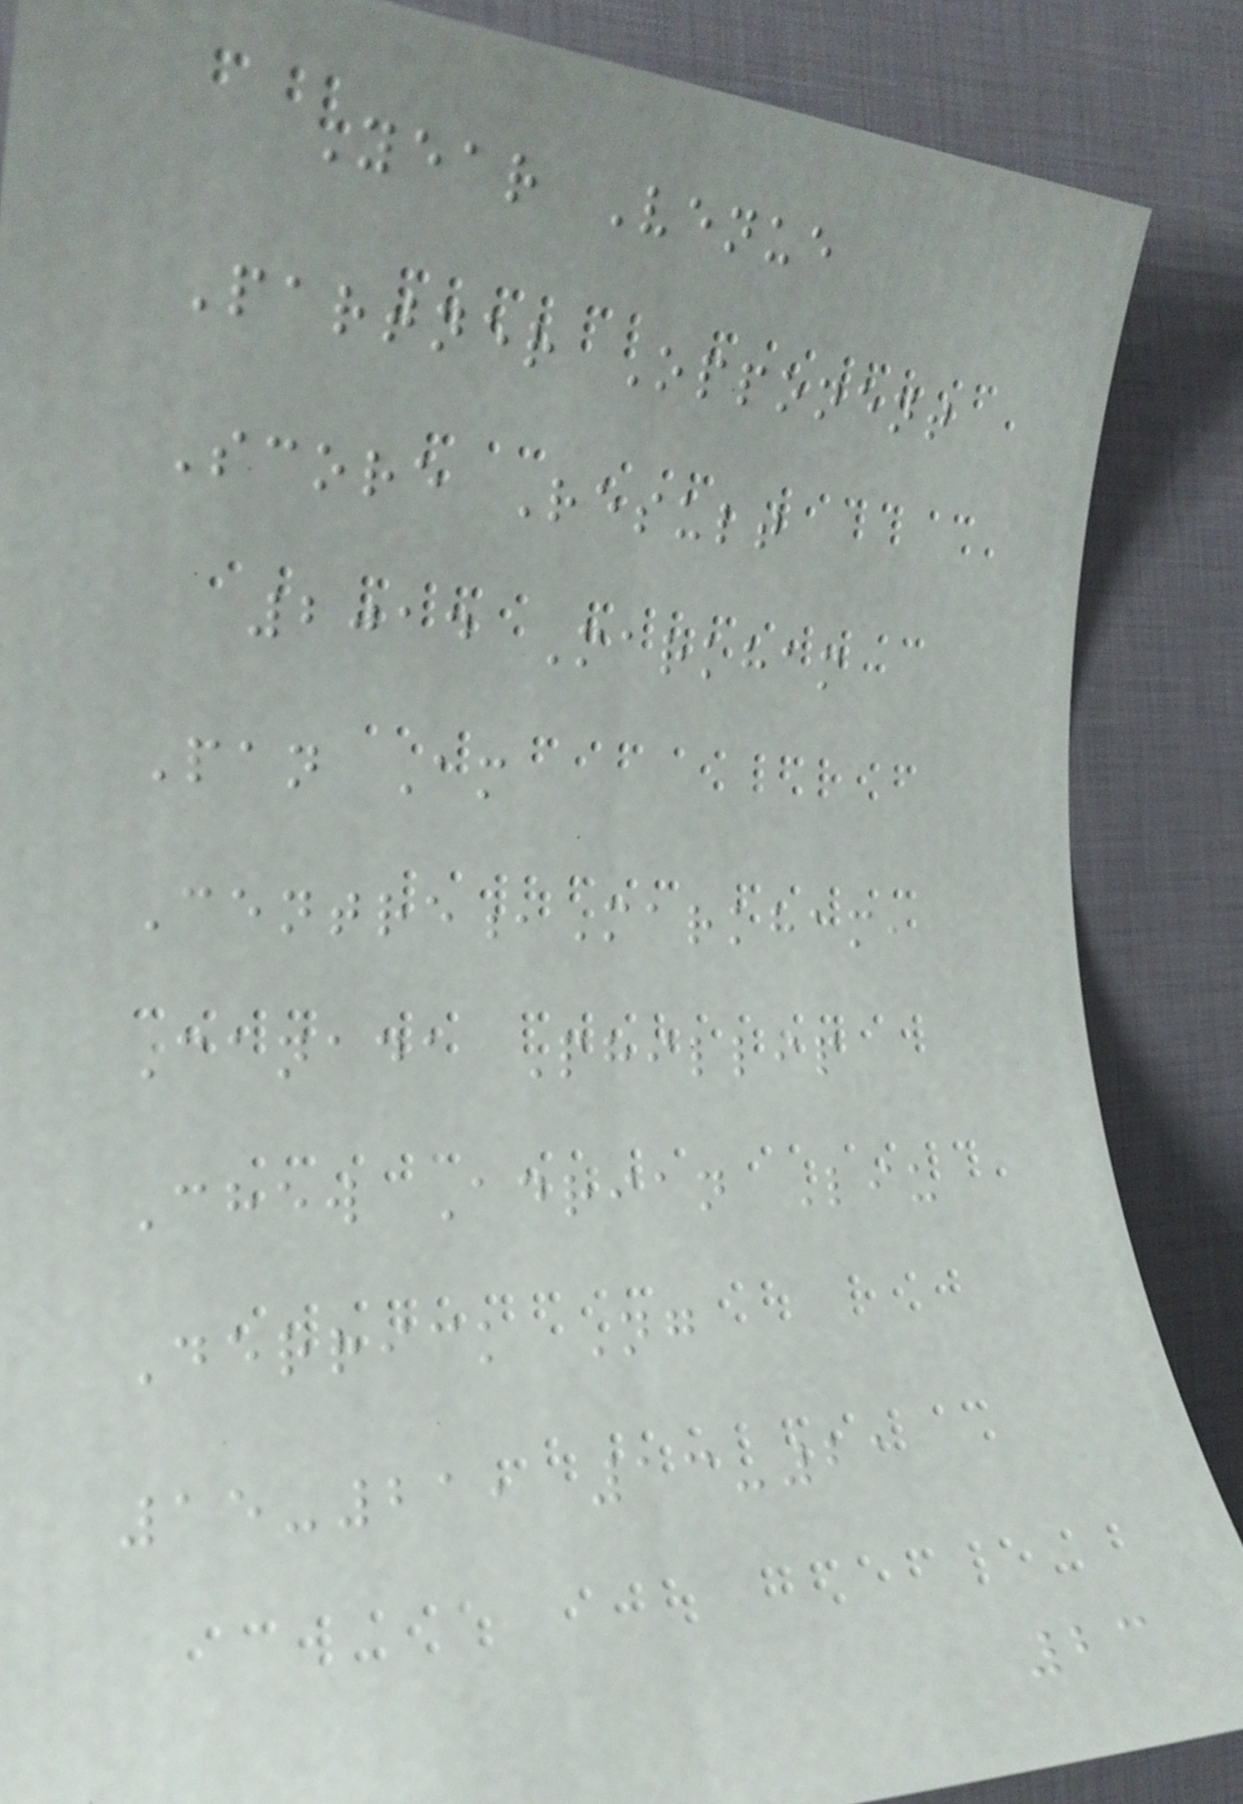Year Venue
Partner Opponent
Score Result
2014 Markham
Pan Am
Centre,Markham,
Canada Phillip
Chew Adrian Liu
Derrick Ng
15-21, 13-21
23
